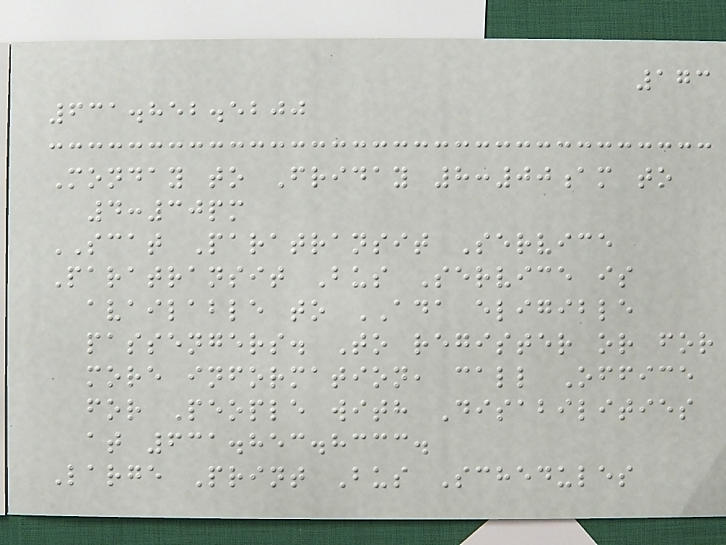173
631.852.5200
Monday to Friday 8:00am to
4:30pm
SCAT Paratransit Service
Paratransit Bus Service is
available to ADA eligible
passengers. To register or for
more information, call Office
for People with Disabilities
at 631.853.8333.
Large Print Bus Schedules
